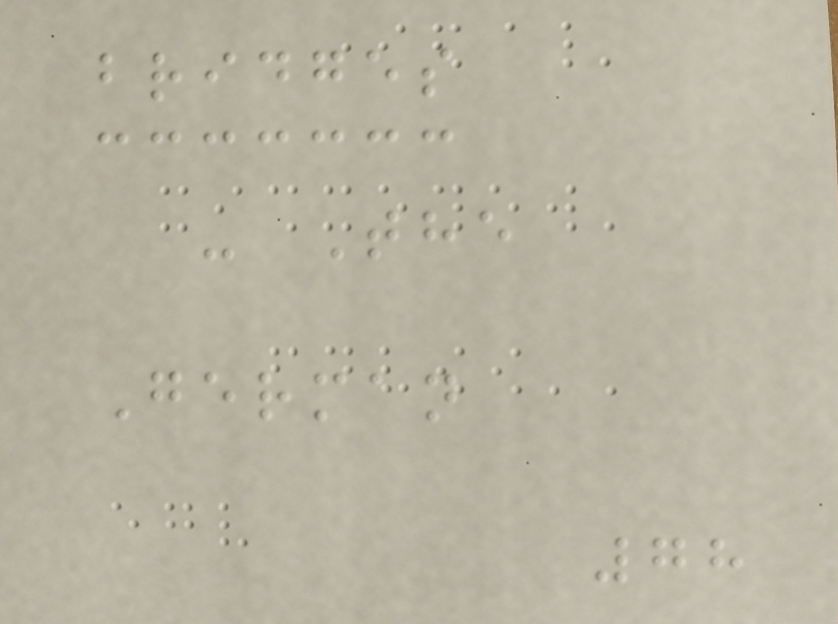bridges
- The
German
78
